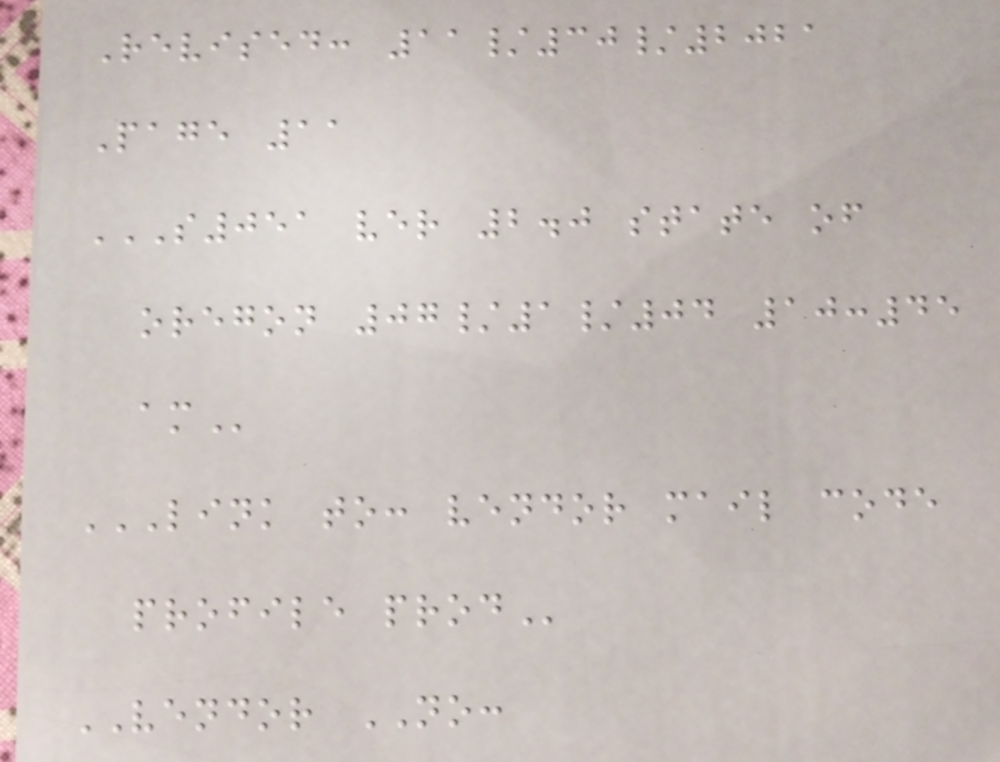Revised: 11/30/2021
Page 11
S051 VER 2.0 STATE OF
OREGON 07/1/04 10:45
AM
LINK TO: VENDOR MAIL CODE
PROFILE PROD
VENDOR NO:
